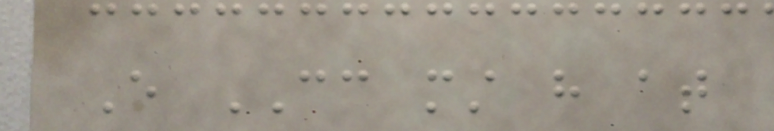Every CC must have at
